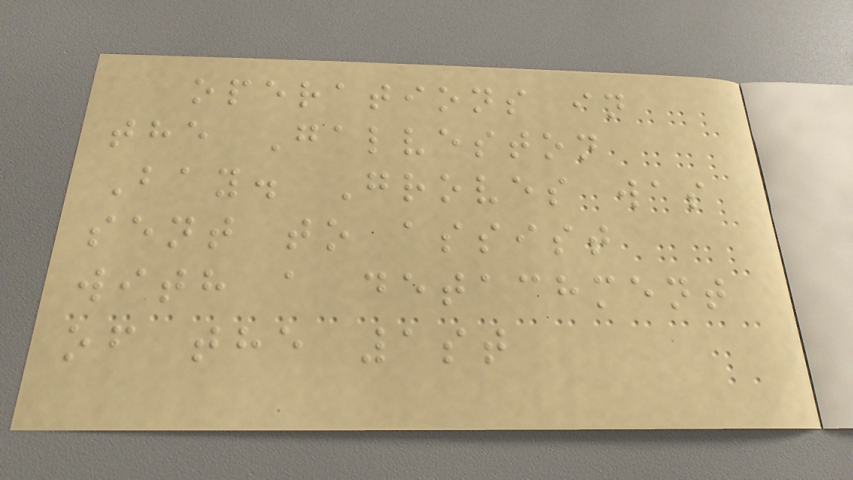operations in
the Galveston
Bay. Groves was
sent to assist
with a detachment
of the 1st
